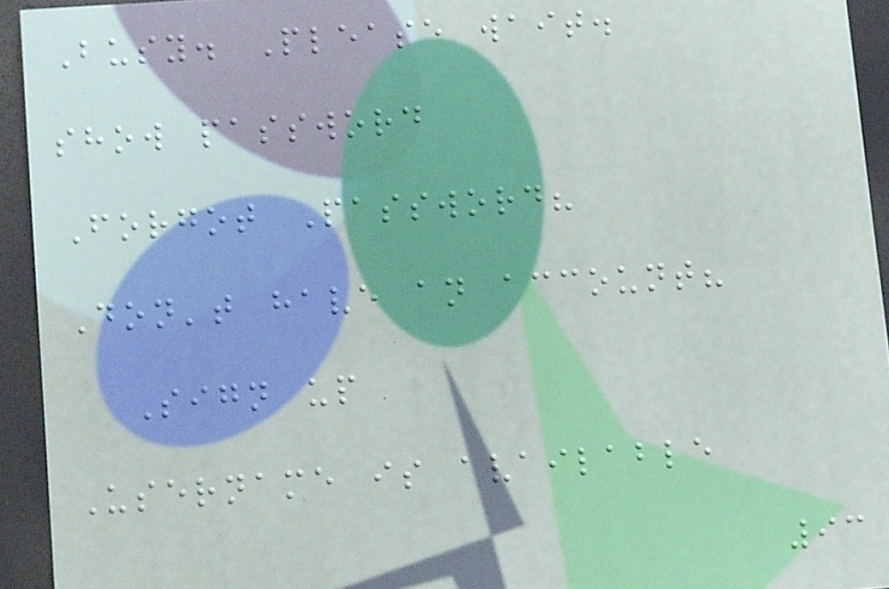Busy. Please wait.
show password
Forgot Password?
Don't have an account?
Sign up
Username is available
93
